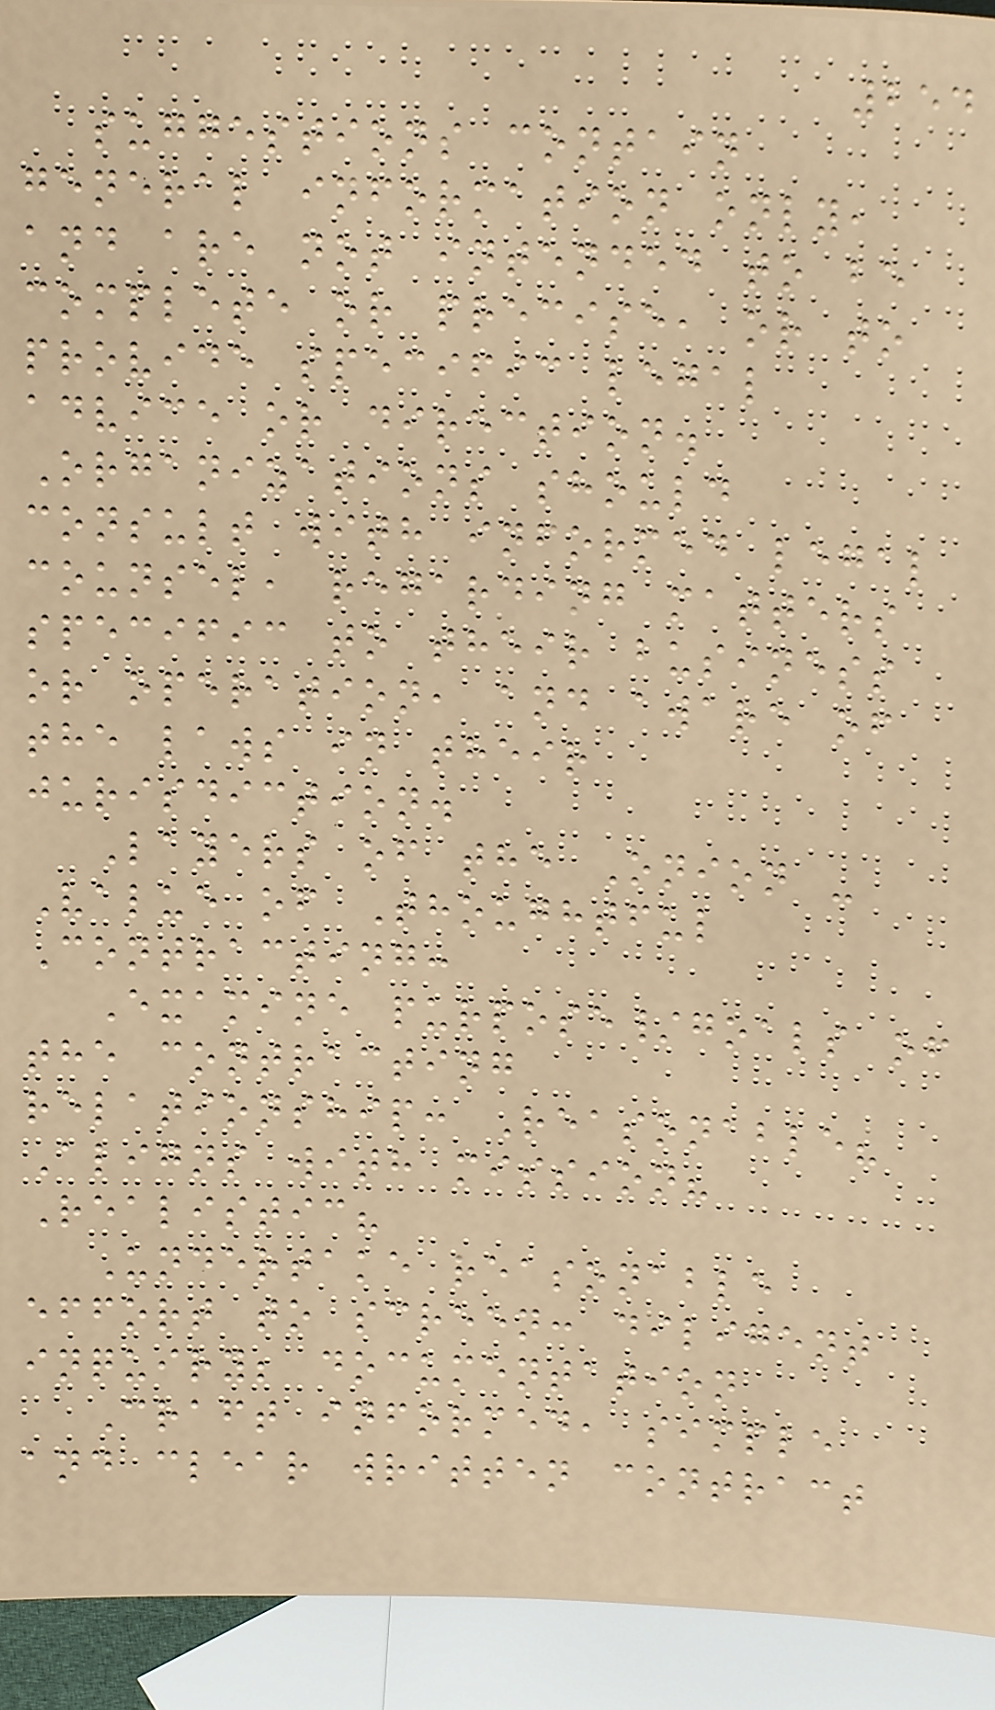254
suggestions contain
general information only,
and are not intended to be
complete or precise, or to
provide specific legal
advice or direction.
Organizations should
consult with informed legal
counsel, regarding matters
specific to their business
or operation, and aware of
the laws in their
jurisdiction.
Layers of the Onion -
Value of Thoughtful
Contracting:
Examine purpose/goals of
the contracting
relationship: Reasonable?
Aligns with mission?
Realistic?
Undertake reasonable
effort to screen: diligent
inquiry; documentation
Craft informed, simple
and clear written contract
